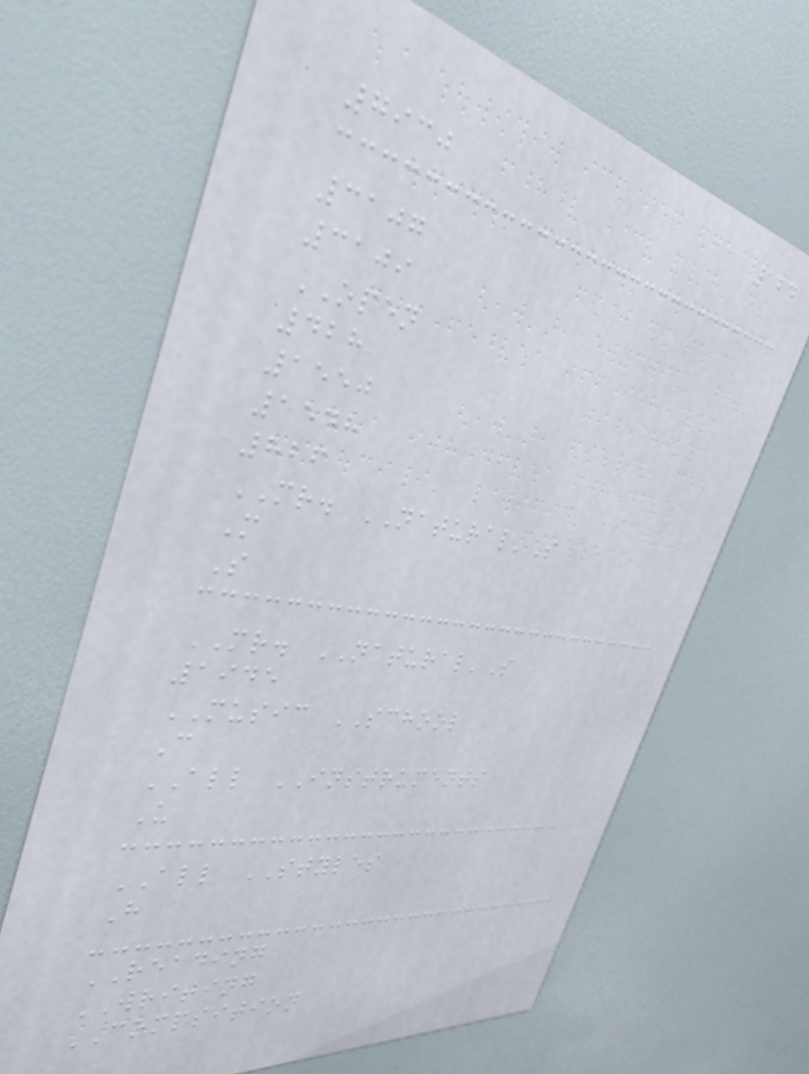124
7930
3107
3109
OPEN
428
1550
1548
826
MR. NATURAL'S
M
S
MR. NATURAL'S
1945
MUSIC SCHOOL
C
ALL INSTRUMENTS
U
ALL STYLES
H
READING
WRITING
COMPSITION
